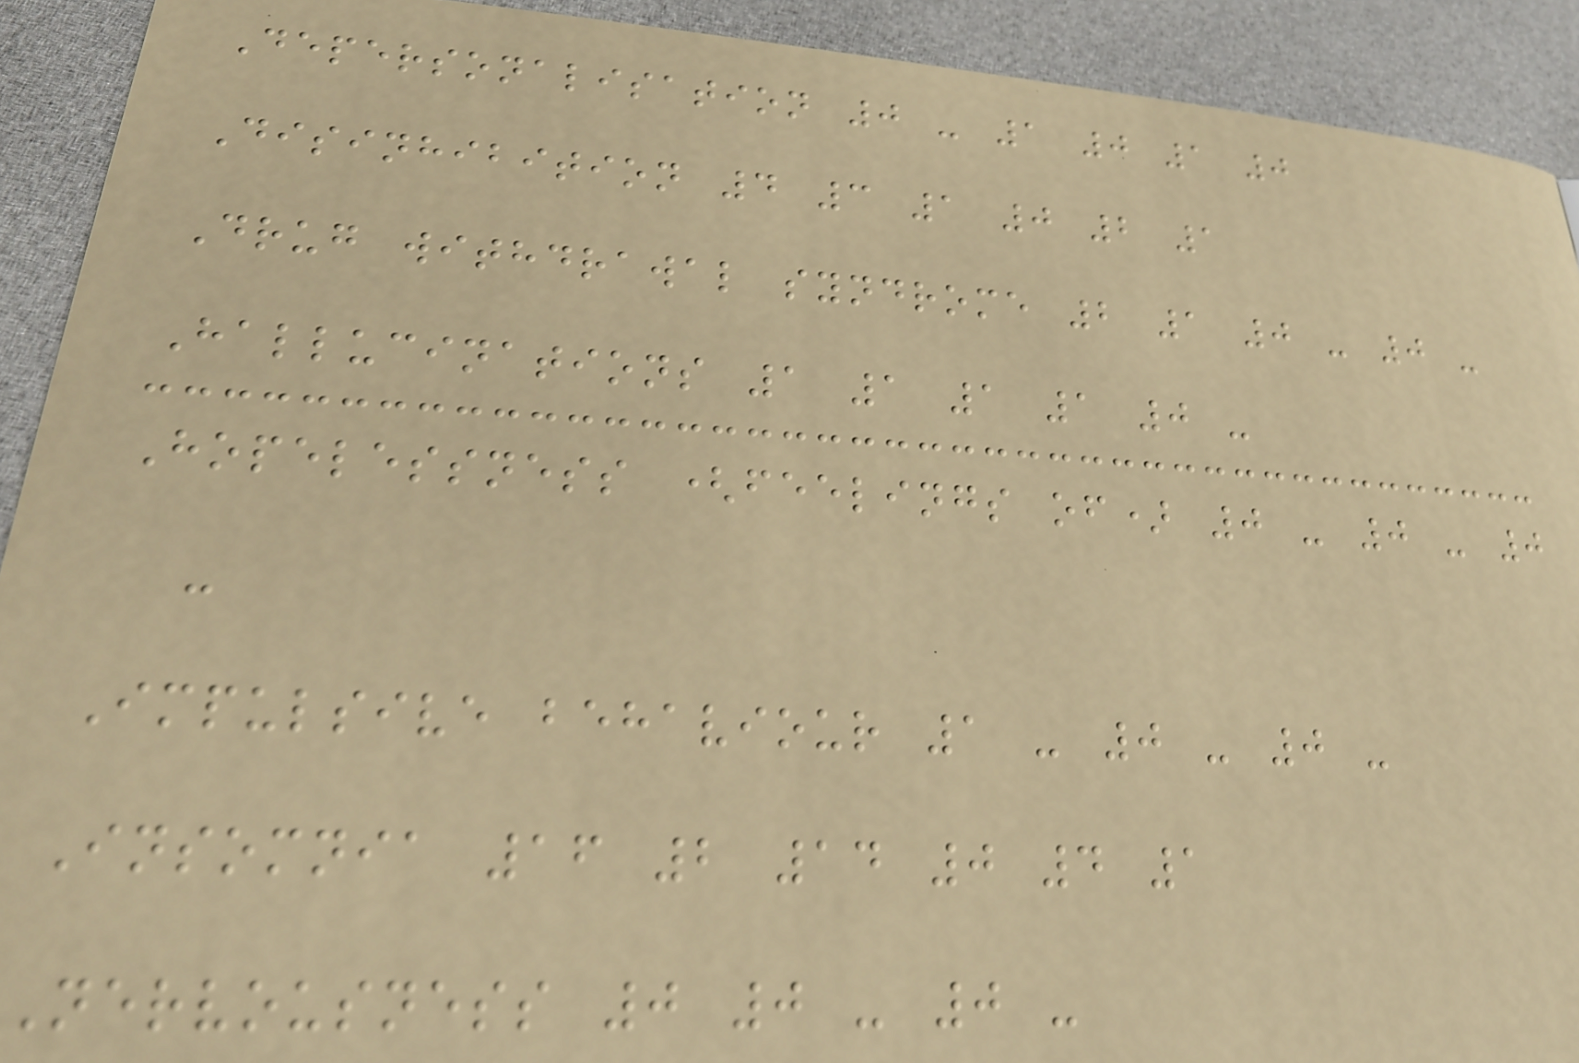Depersonalisation 0 - 1 0 1 0
Disinhibition 4 3 1 0 2 1
Drug withdrawal syndrome 2 1 0 - 0 -
Hallucinations 1 1 1 1 0 -
Hopelessness (feelings of) 0 - 0 - 0
-
Impulsive behaviour 1 - 0 - 0 -
Insomnia 16 2 14 0 4 1
Nervousness 0 0 - 0 -
